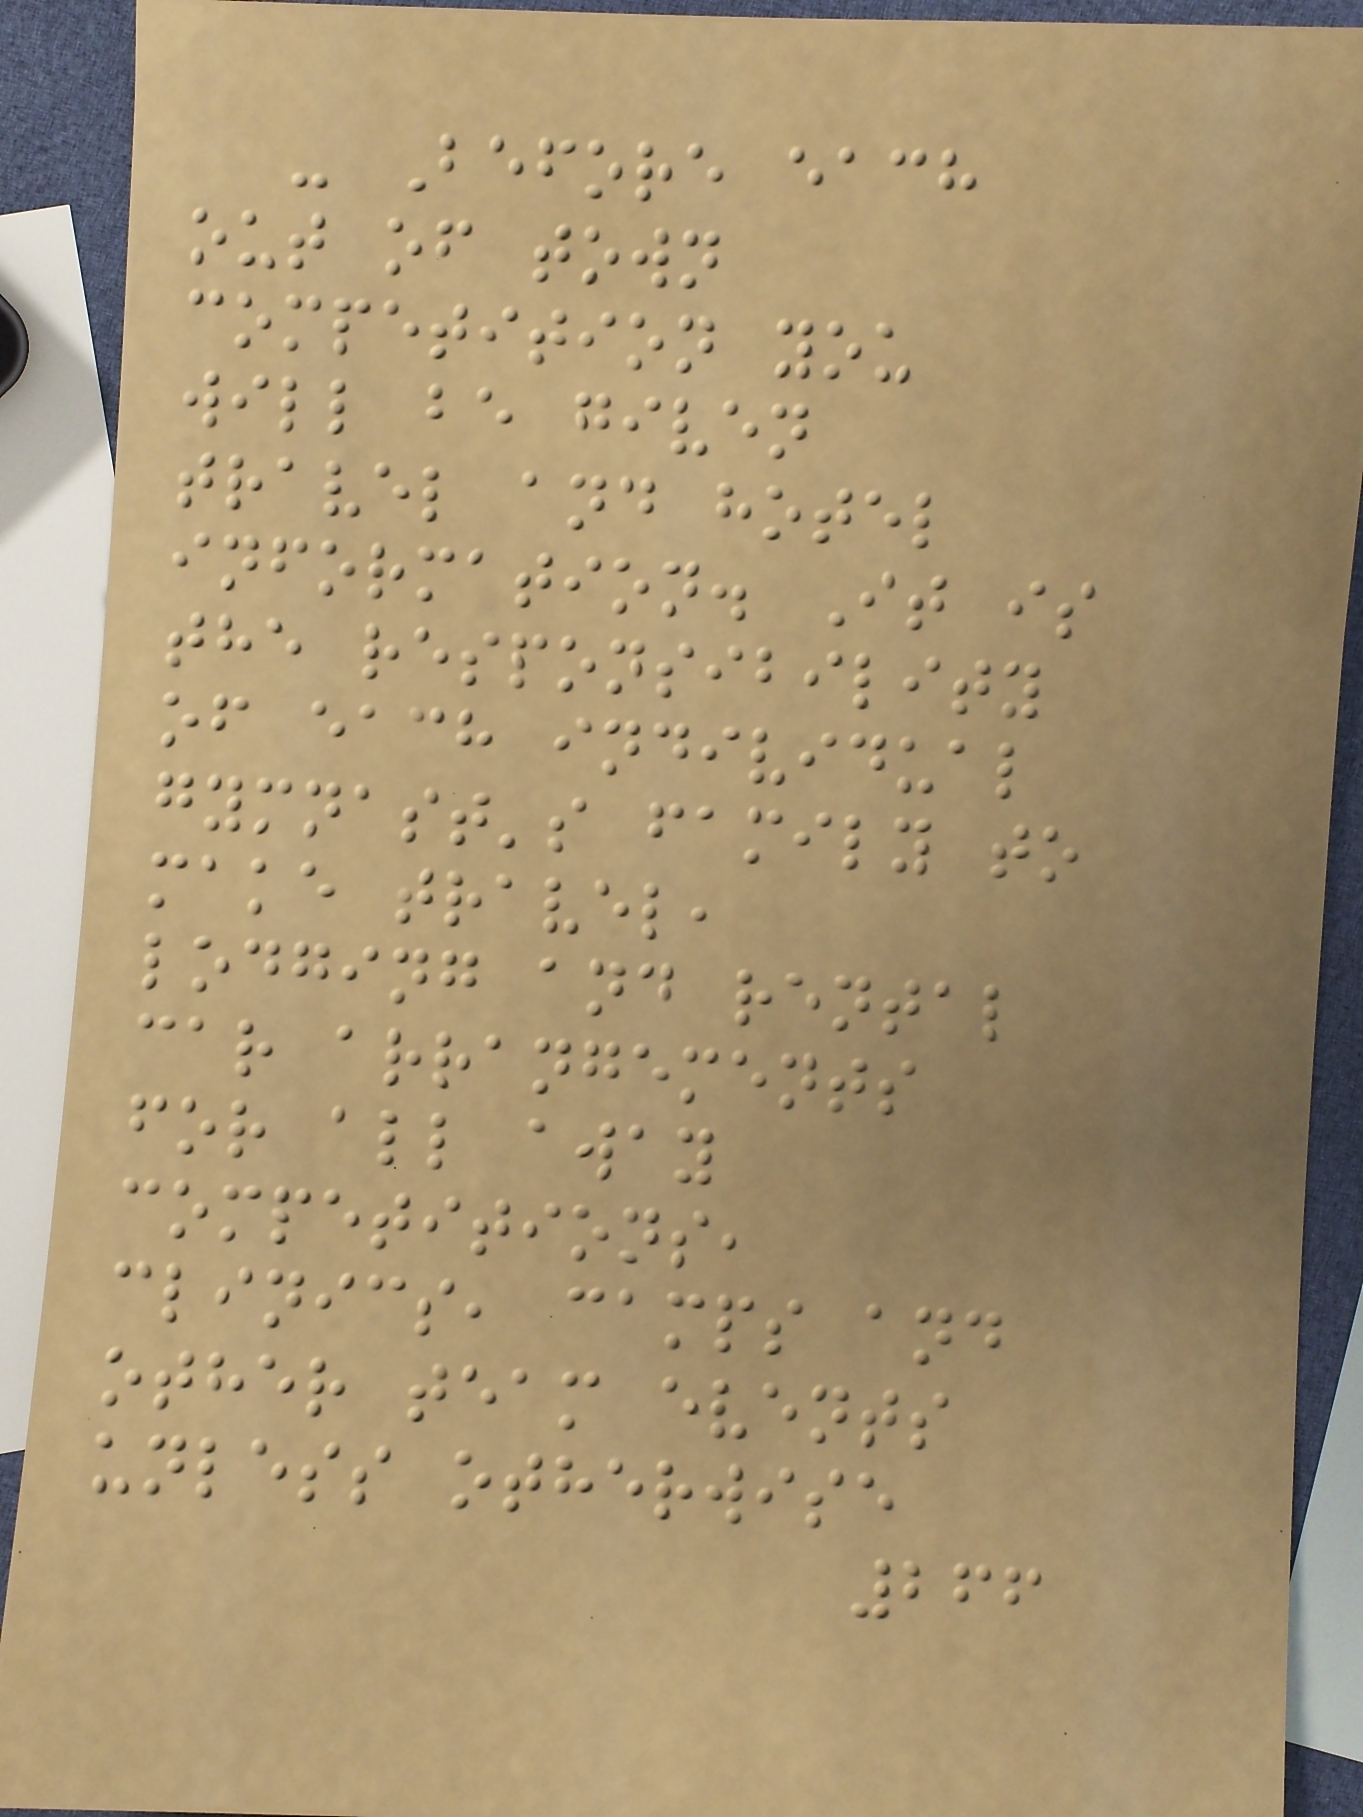- Before each
out of town
competition you
will be given
travel and hotel
information. It is
the responsibility
of each individual
gymnast's family to
make travel,
lodging and rental
car arrangements
for all away
competitions,
clinics, camps and
other team events
unless otherwise
266
